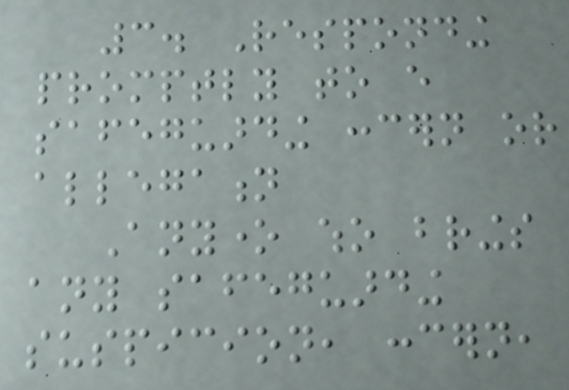3. Responding
promptly to every
safeguarding concern or
allegation
Anyone who brings
any safeguarding
suspicion, concern,
